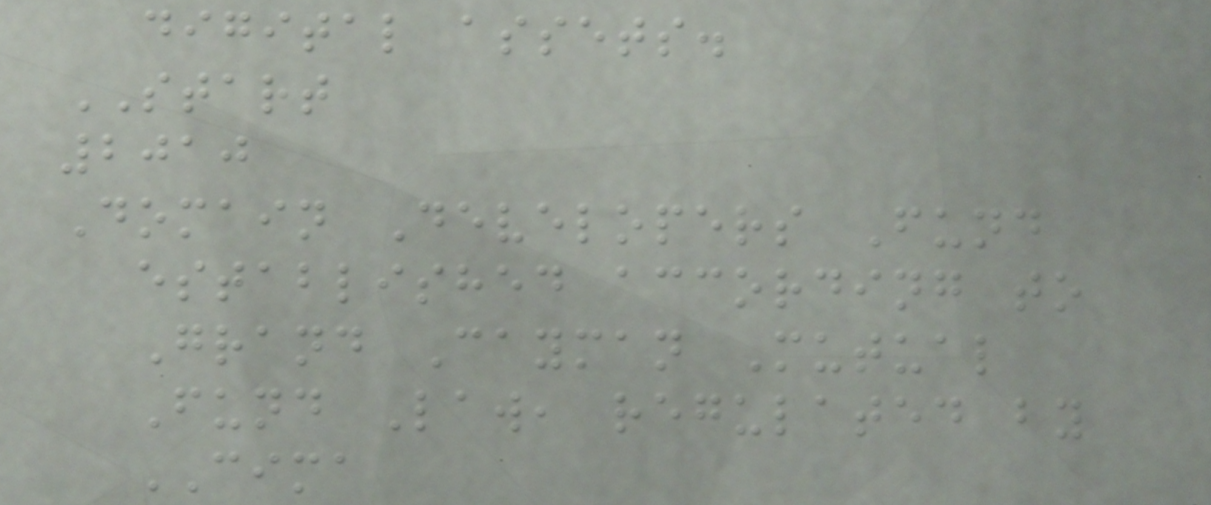digital assets.
START
2010
Domain Developers Fund
established according to
Grand Cayman Mutual
Fund Law, regulated by
CIMA
